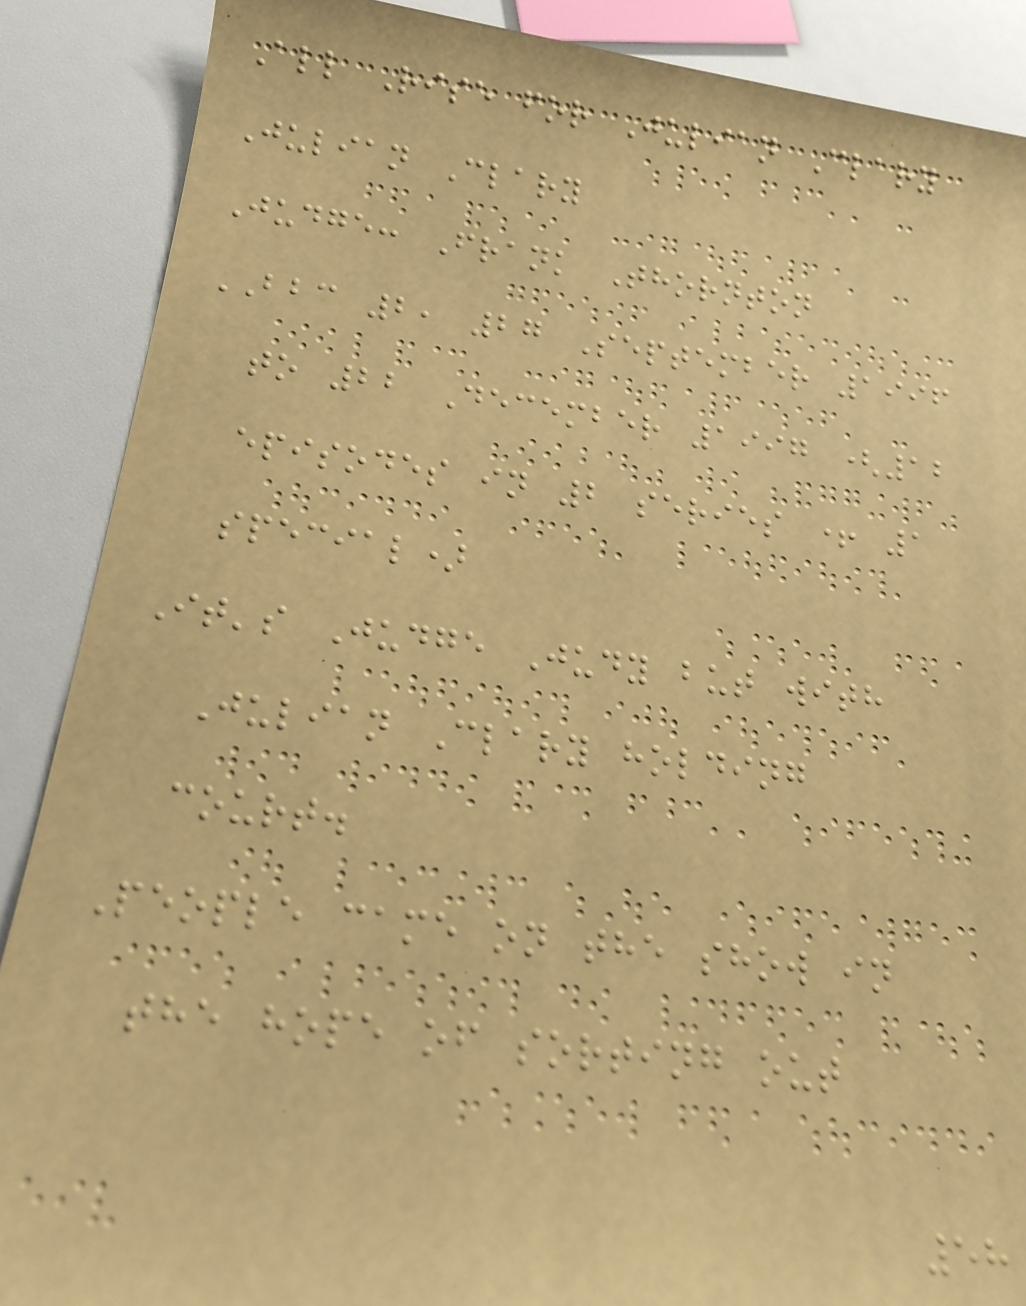All Rise for Julian Clary
Julian Clary
Judge: Frank Thornton
BBC 2, 27 September 1996
to 22 December 1997 (12
episodes in 2 series + 1
special)
It's Judge Judy but with
Julian Clary holding
court.
People came on the show in
the hope of sorting out
58
